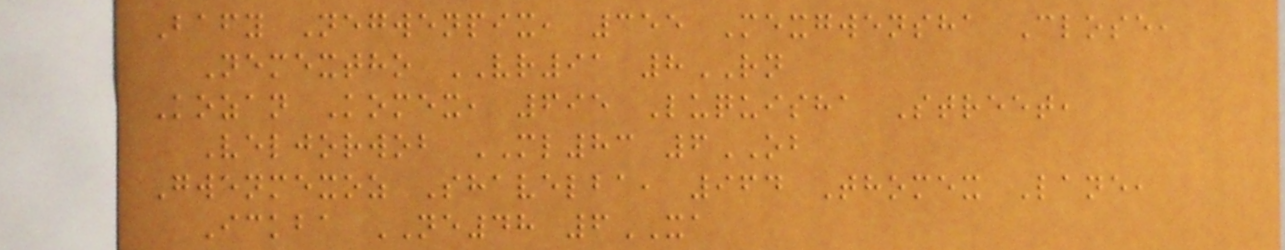Bafy Negwenpix, 355 Mexgwensha Close,
Nemextho VR91 8RN
Kozan Komex, 695 Luquisha Street,
Veljorwob ML83 6OB
Gwenmexoz Shavelba, 964 Thomex Lane,
Ickba NE48 6XA
